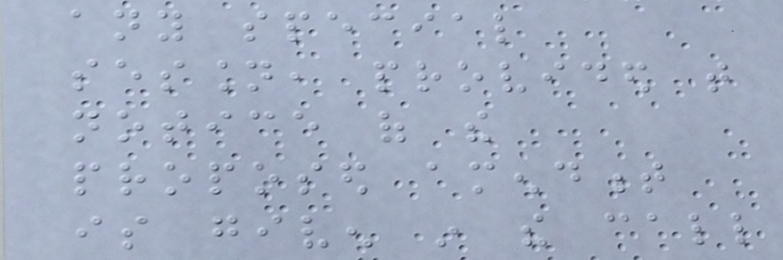any special
session, provided that
notice of the
proposed amendment
is given in the call
